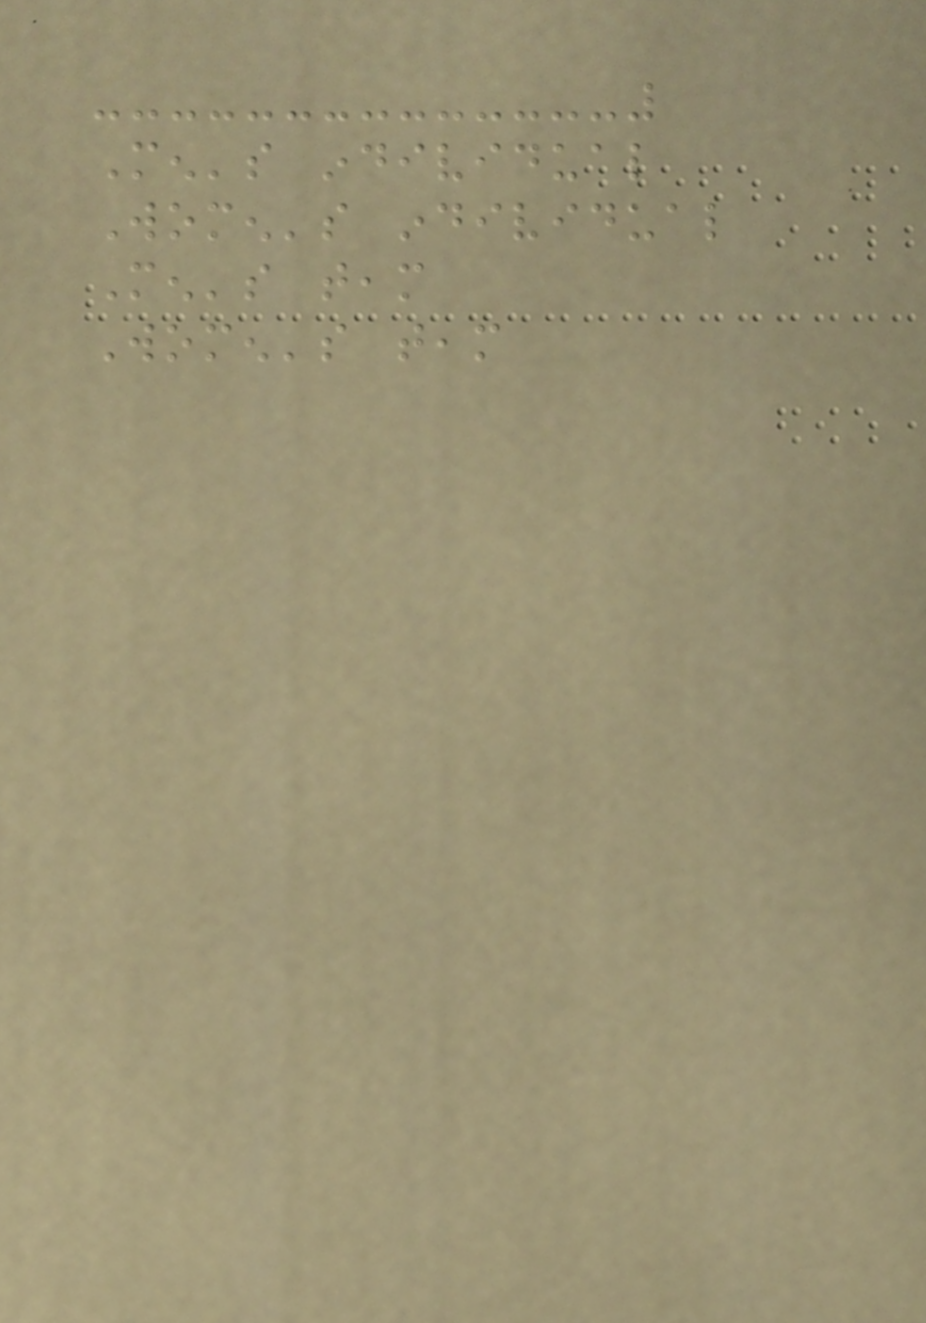Men's individual
Women's individual
Men's team
Women's team
